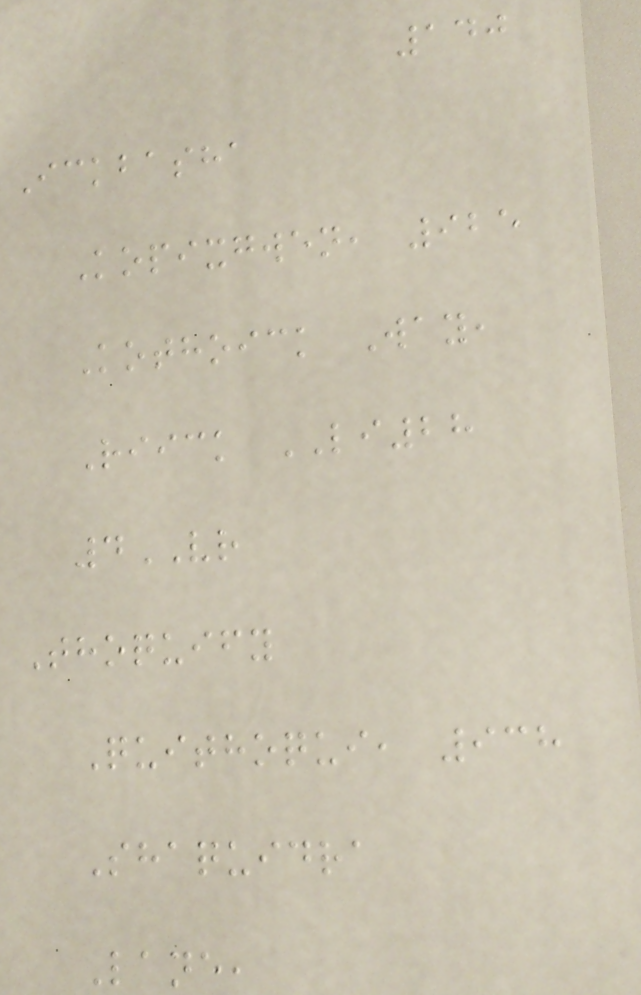140
Ickbasha
Kopixgwen, 925
Kothoick Way,
Riick LI28
4VR
Thoquify
Quithoqui, 938
Shaquidra
Lane,
